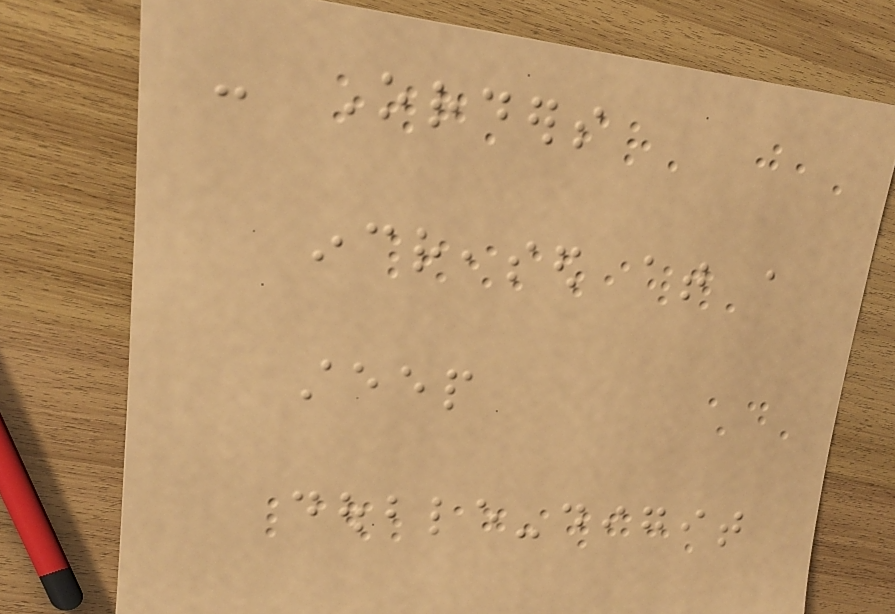- Orders
increased at a
steep
double-digit
